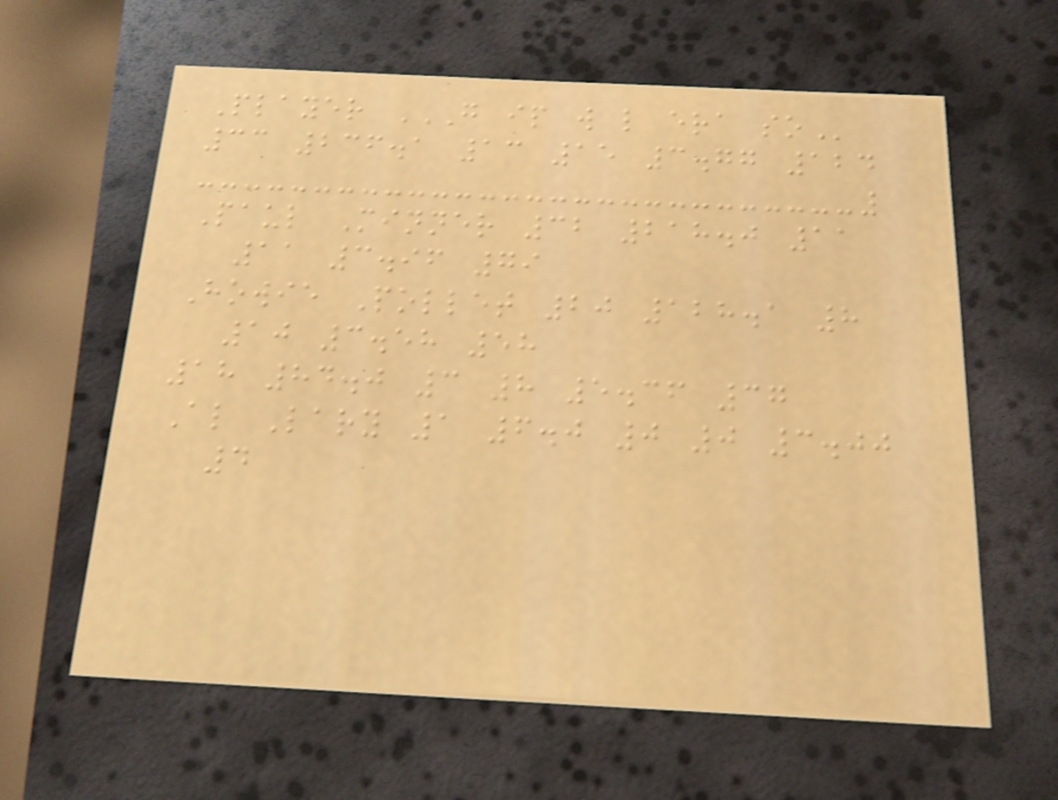Player G IP W L ERA SO
33 236.1 13 15 3.77 124
Paul Minner 32 218.0 11
11 3.96 79
Howie Pollet 20 128.1 8
10 3.58 58
18 84.0 3 8 5.36 37
Al Lary 1 6.0 0 0 3.00
4
